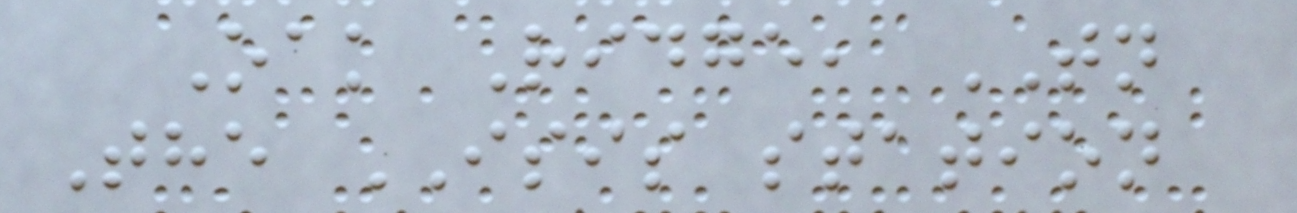Oak Ridge, TN
The ISIS station
